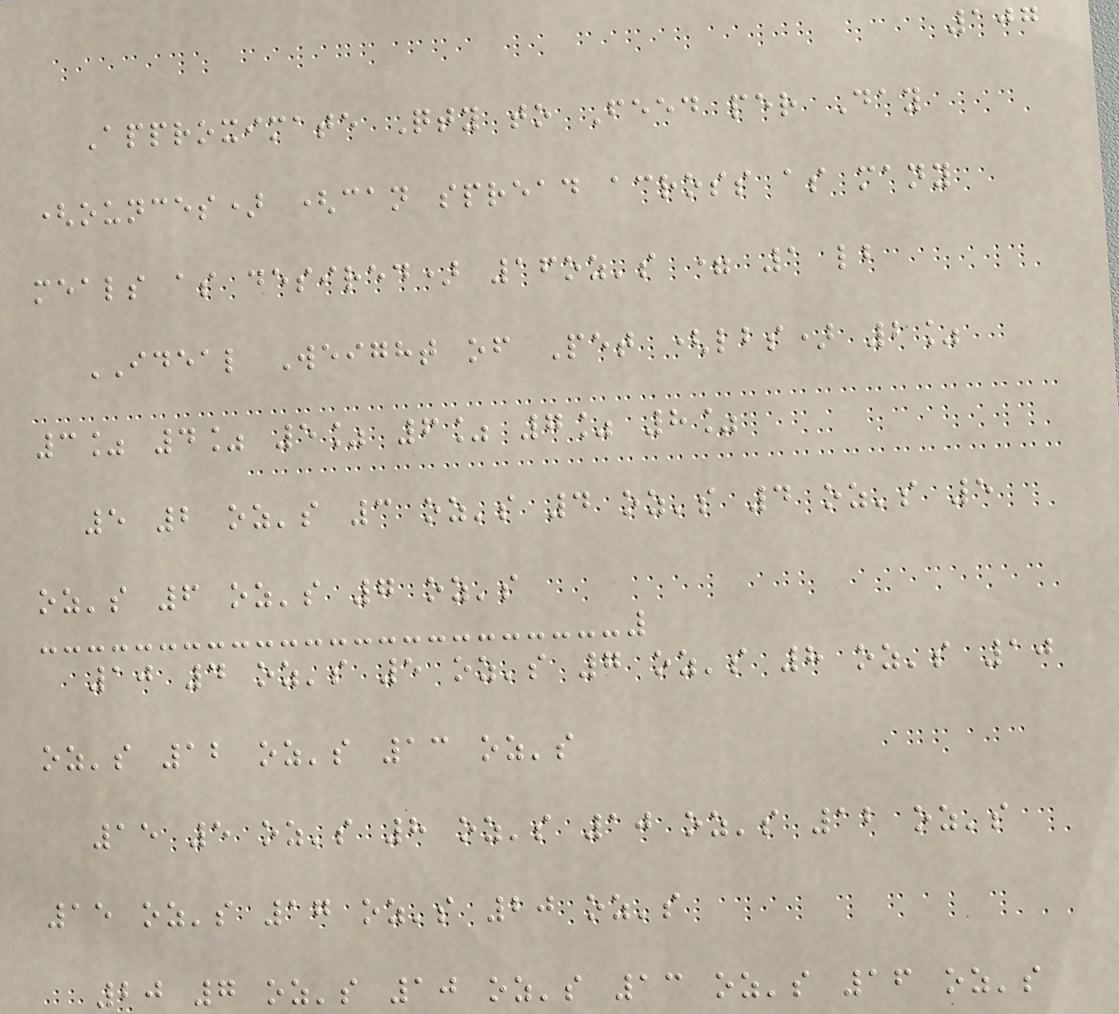107
Approximate Qty to Feed per Day
(ounces) (can spread across as many
meals as desired) 16oz's = 1 lb
IDEAL Weight of Pet (lbs) 2%
3% 4% 5% 6% 7% 8%
5 2 oz's 3 oz's 4 oz's 4 oz's 5
oz's 6 oz's 7 oz's
10 4 oz's 5 oz's 7 oz's 8 oz's 10
oz's 12 oz's 13 oz's
15 5 oz's 8 oz's 10 oz's 12 oz's
15 oz's 17 oz's 20 oz's
20 7 oz's 10 oz's 13 oz's 16 oz's
